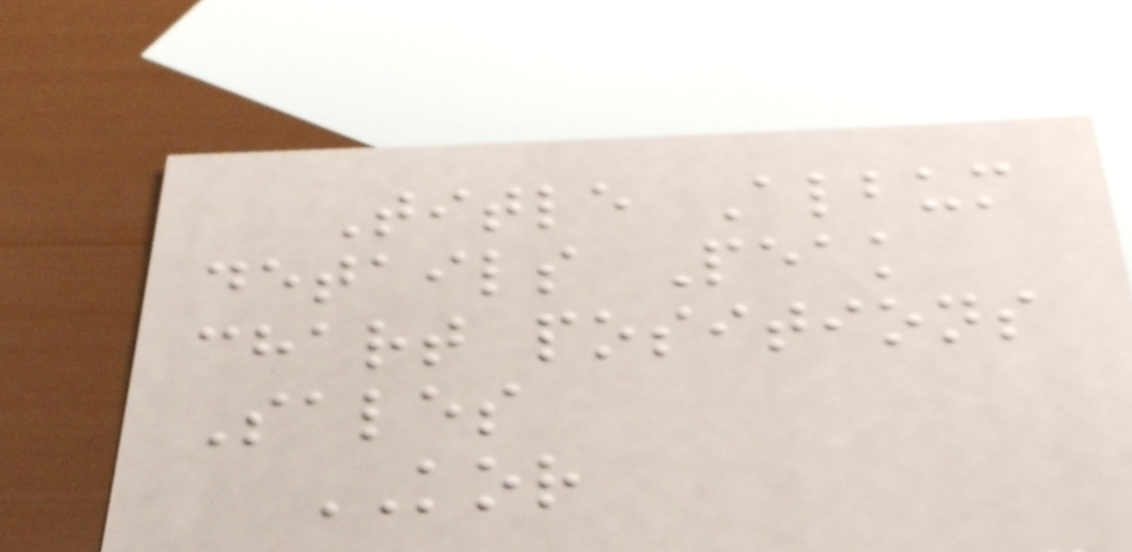Title Album
details Peak
chart positions
Sales
KOR
